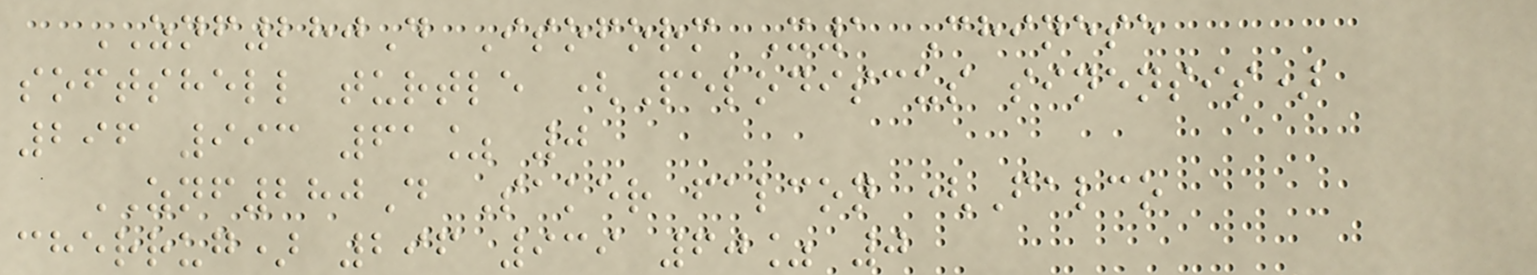ZNF280D Isoform X1 Chinese
softshell turtle (Pelodiscus sinensis)
296 993 61% 0
ZNF280D Saker falcon (Falco
cherrug) 296 939 60% 0
